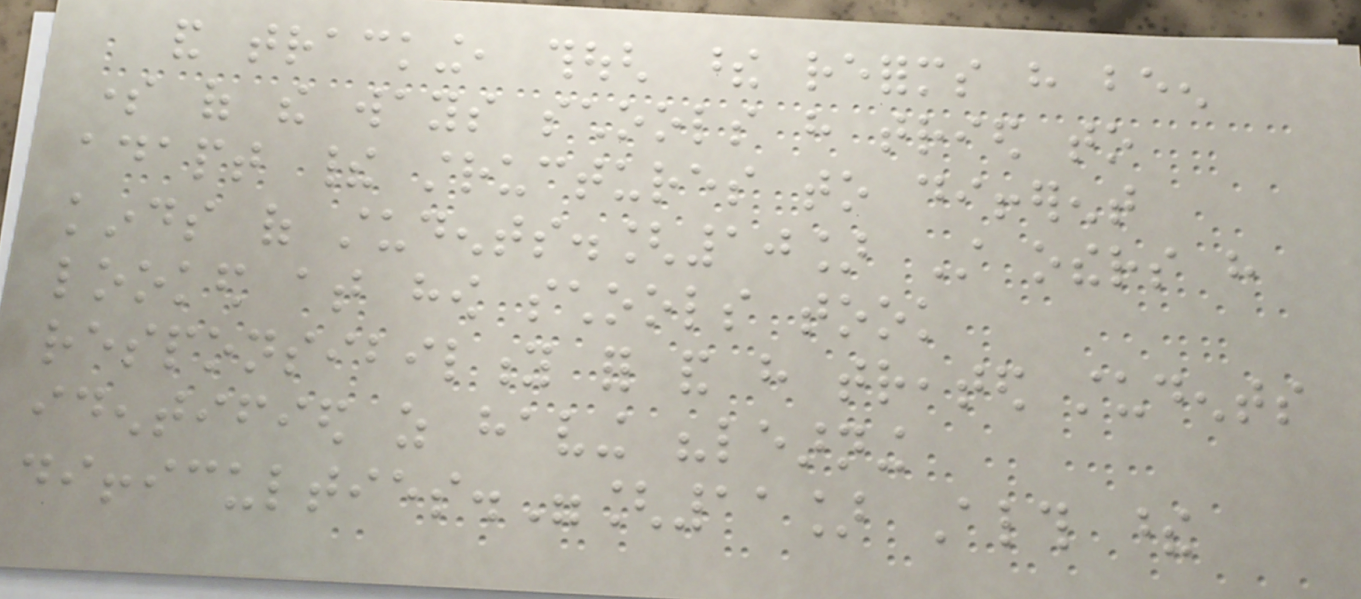and tracking, though these reforms have been
some of the ways schools have tried to
adapt their structures to different
kinds of students.[10] Still others have
looked at how schools took
responsibility for and have treated students
identified as having "learning
difficulties."[11] Although these
